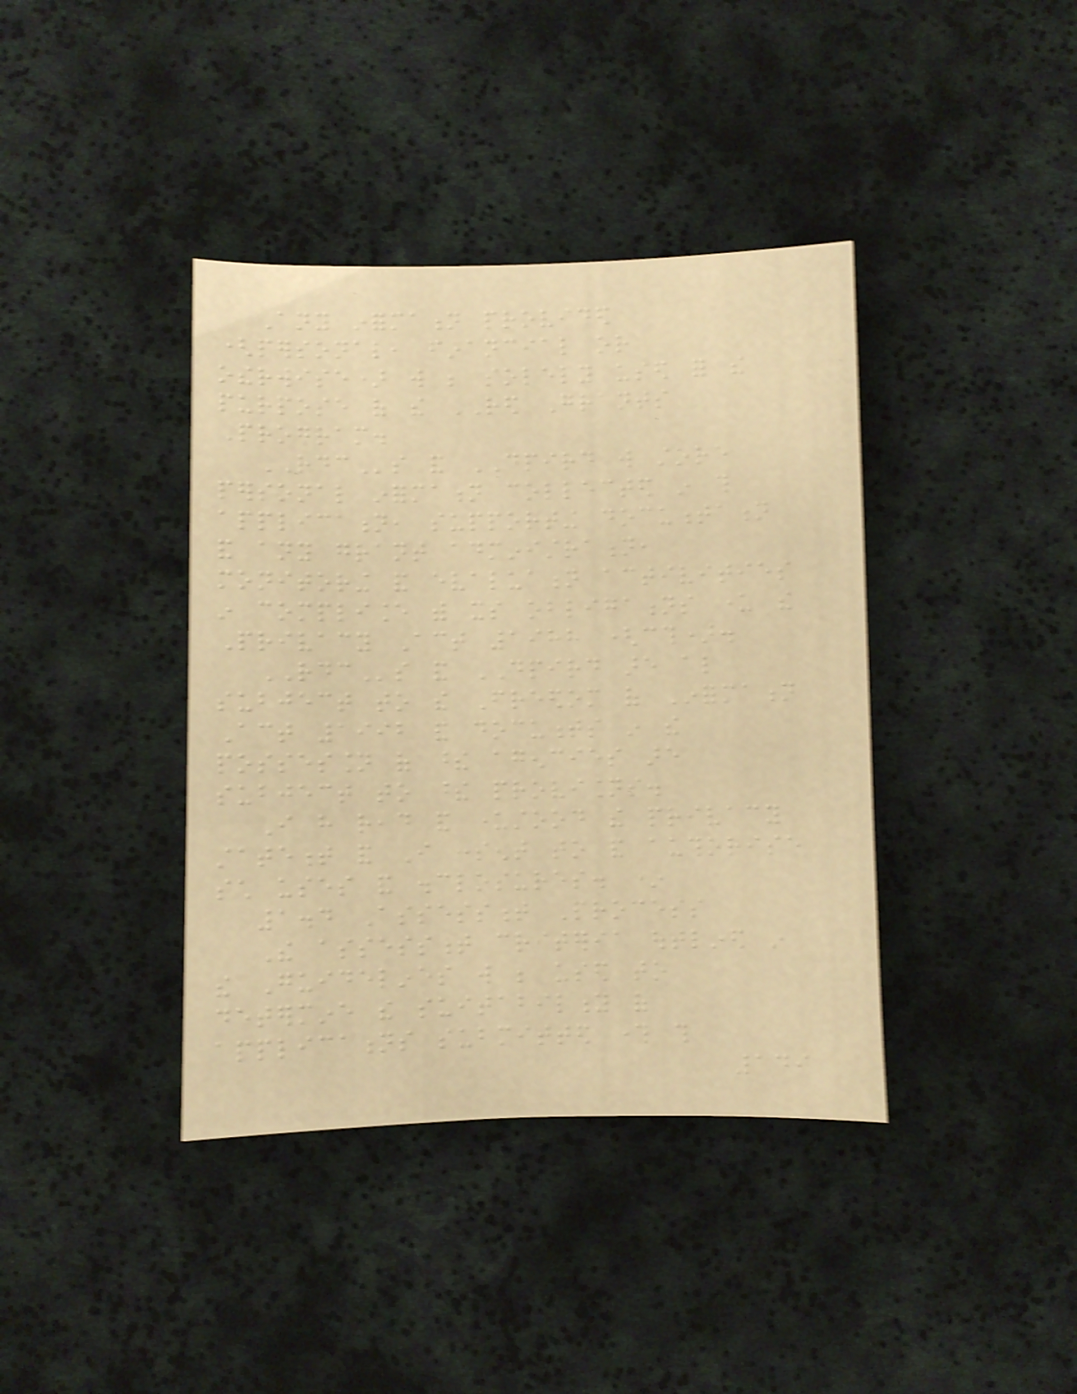Any information provided
(personal, financial or
otherwise) will be solely used for the
purpose of the RED Grants
Program.
RDCs and DPIRD will store
personal information collected in this
application, supporting documentation
and any grant administration,
monitoring and evaluation activities
in compliance with its obligations under the
Privacy Act 1988 (cth).
RDCs and DPIRD are also
subject to the Freedom of Information
Act 1992 and documents in the
possession of these agencies are
subject to these provisions.
I have read and understood the privacy
statement and I consent to and authorise
such uses and disclosures. *
1.4 Assessment Process
The assessment criteria outlined in
the Guidelines will be used to
determine the suitability of
applications submitted through this
149
